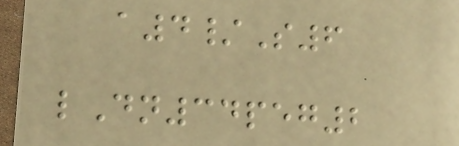a4/S6
lDn34peg2
